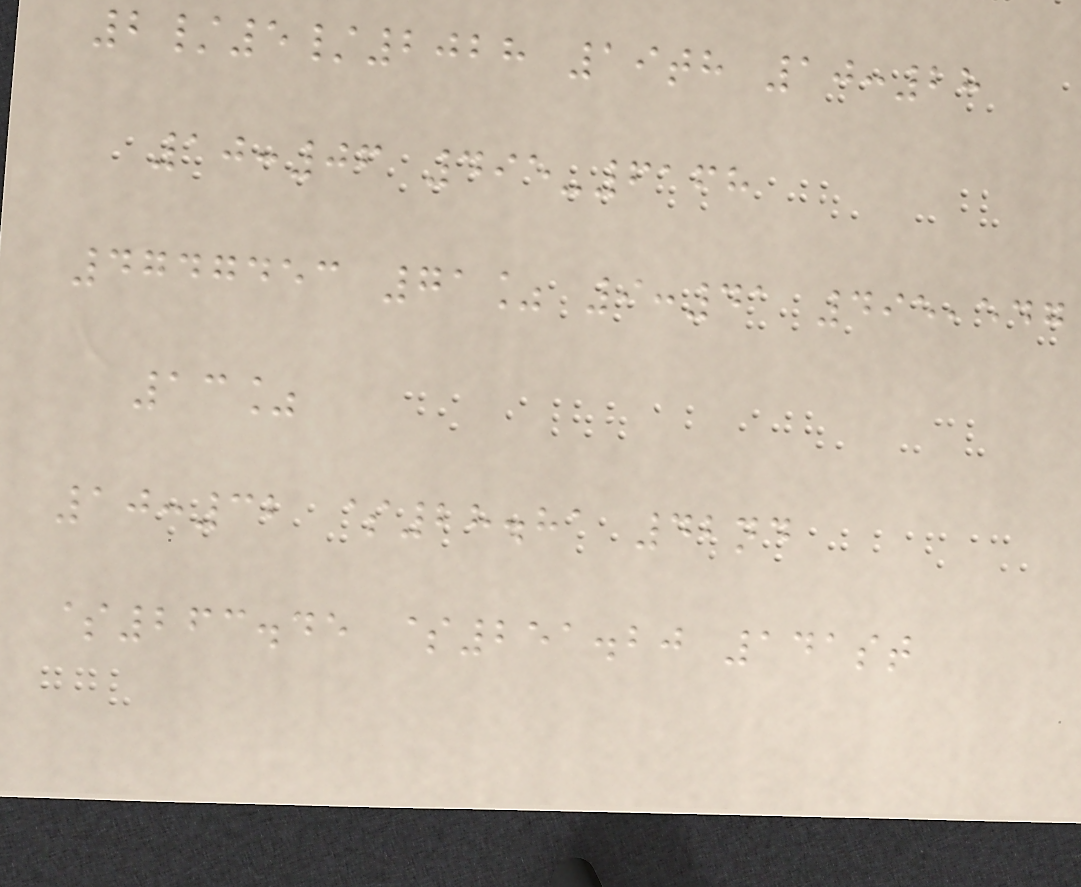2/5/2028 19th 10:28
10:06 495-6168
4747453 71% 9:41 495,547
13%
10:32 $28.81 42nd
$263.45 $251.20 141st
